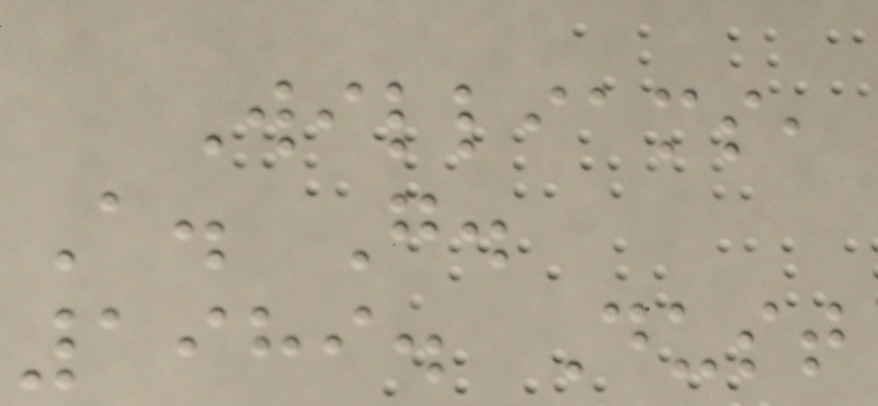Williams,
A. G.
1989. Dust
